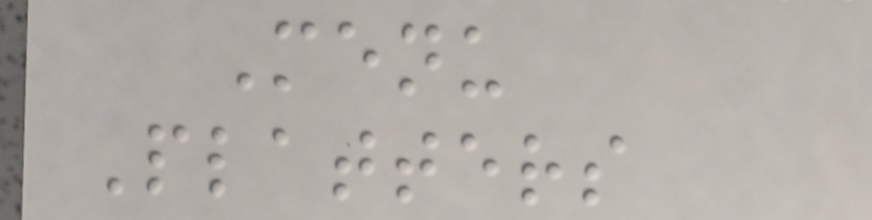Menu
Platters
